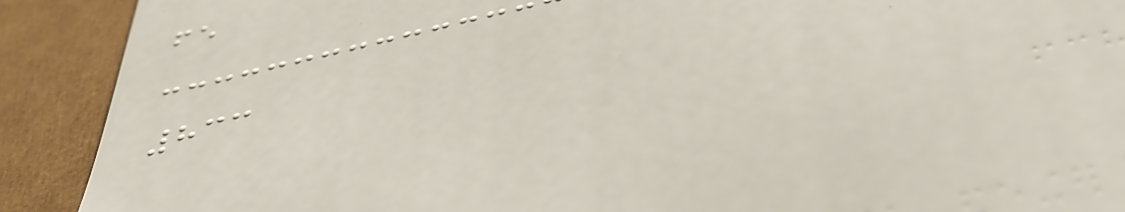fe
833
